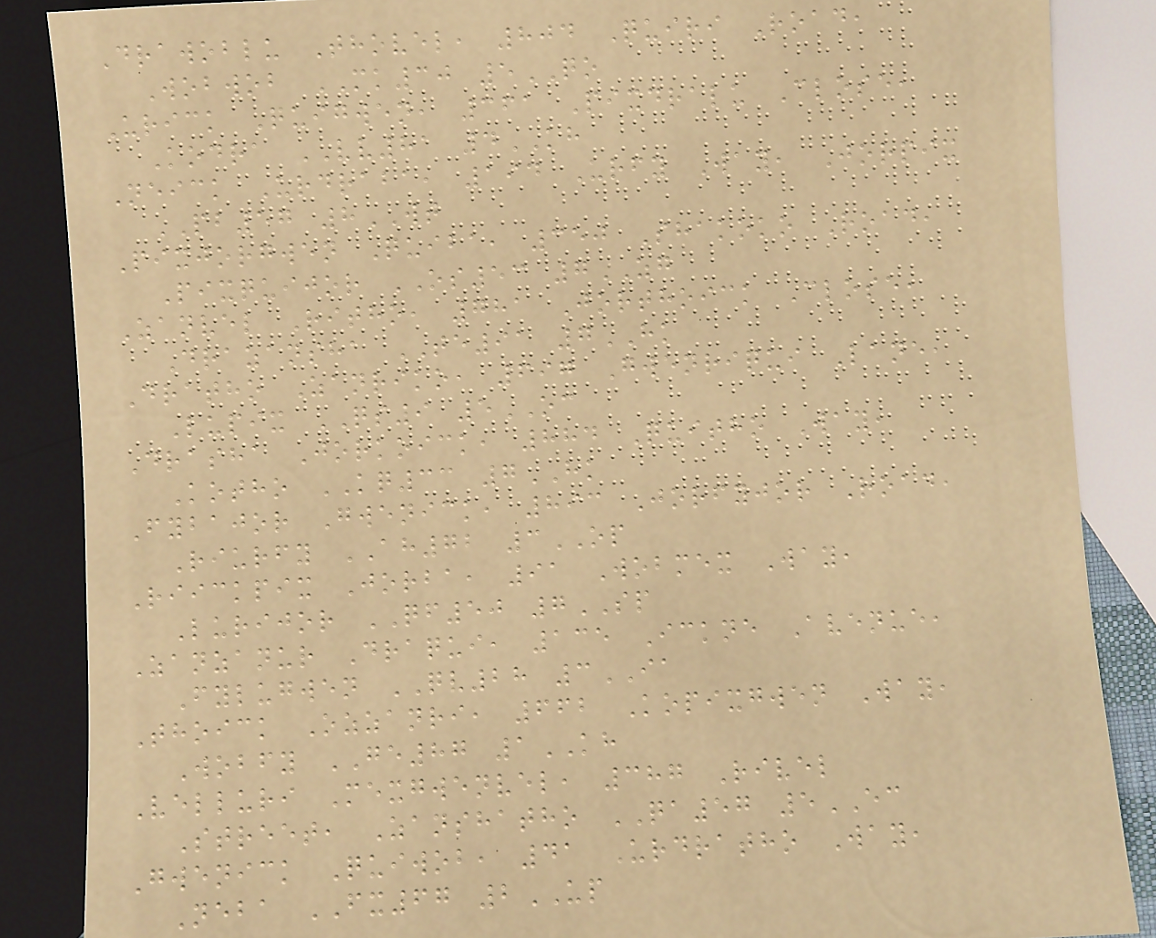Drawoblu Thovel, 804 Quiri Road,
Wobwob MK30 5QO
Urick Quigwen, 361 Pixdralu Close,
Kodra VV81 4KH
Neick Urdraba, 194 Urfy Way, Jorpix
PB57 8WT
Pixjorgwen Quiba, 350 Shakoko Road,
Pixquijor OS53 7ZG
Zanvel Ritho, 781 Jorthoick Close,
Drazansha TE91 7HK
Dratho Zanriko, 697 Gwenriqui Lane,
Lupix QS9 5OC
Drasha Jorkoick, 884 Quitho Way,
Kotho KQ33 7HK
Fybajor Gwenick, 893 Jorfyjor Road,
Riurfy AH72 3OP
Riickpix Jorba, 91 Wobmex Way,
Lurijor QF50 7SP
Zanzanur Draqui, 135 Ickne Avenue,
Fylugwen QV28 3IA
Thoick Ozzanri, 662 Kopixgwen Way,
Wobfy GE87 1KH
Velluri Mexgwenvel, 387 Rivel
Street, Zanshatho QA57 5EC
Gwenick Quiwob, 41 Urdratho Way,
Neba FX67 2UP
